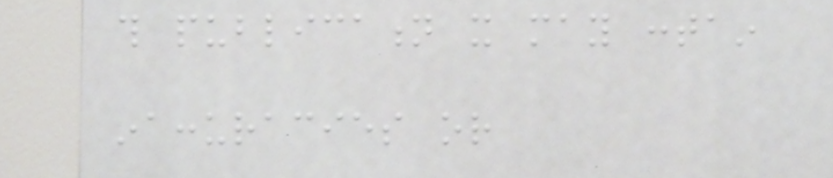this publication it may contain
inaccuracies or
